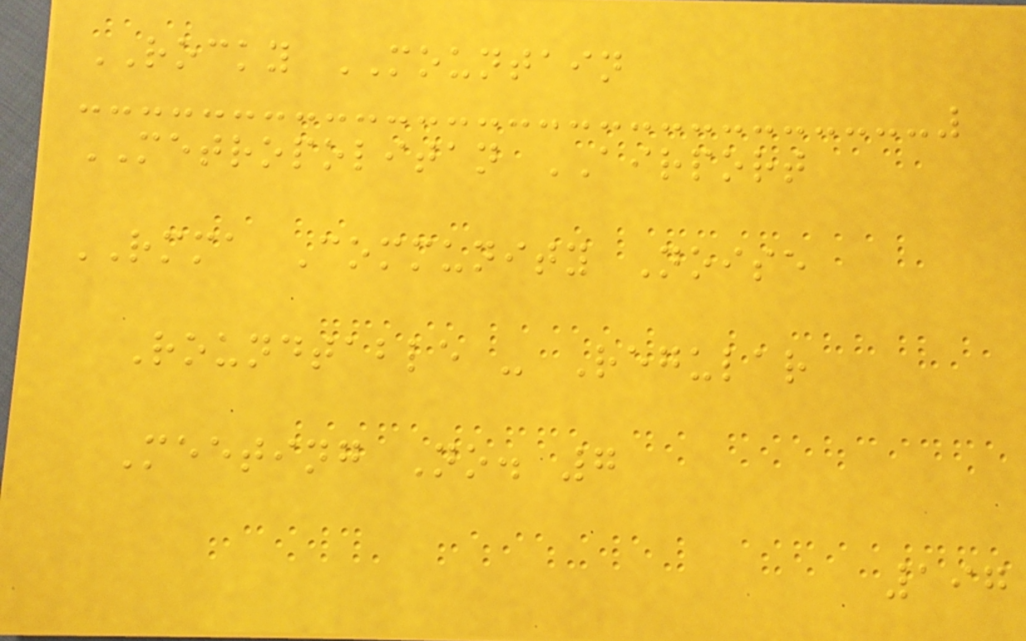ROCKY MOUNTAIN
METROPOLITAN AIRPORT
RMMA Community Noise
Roundtable - Regular
Meeting No. 7
197
